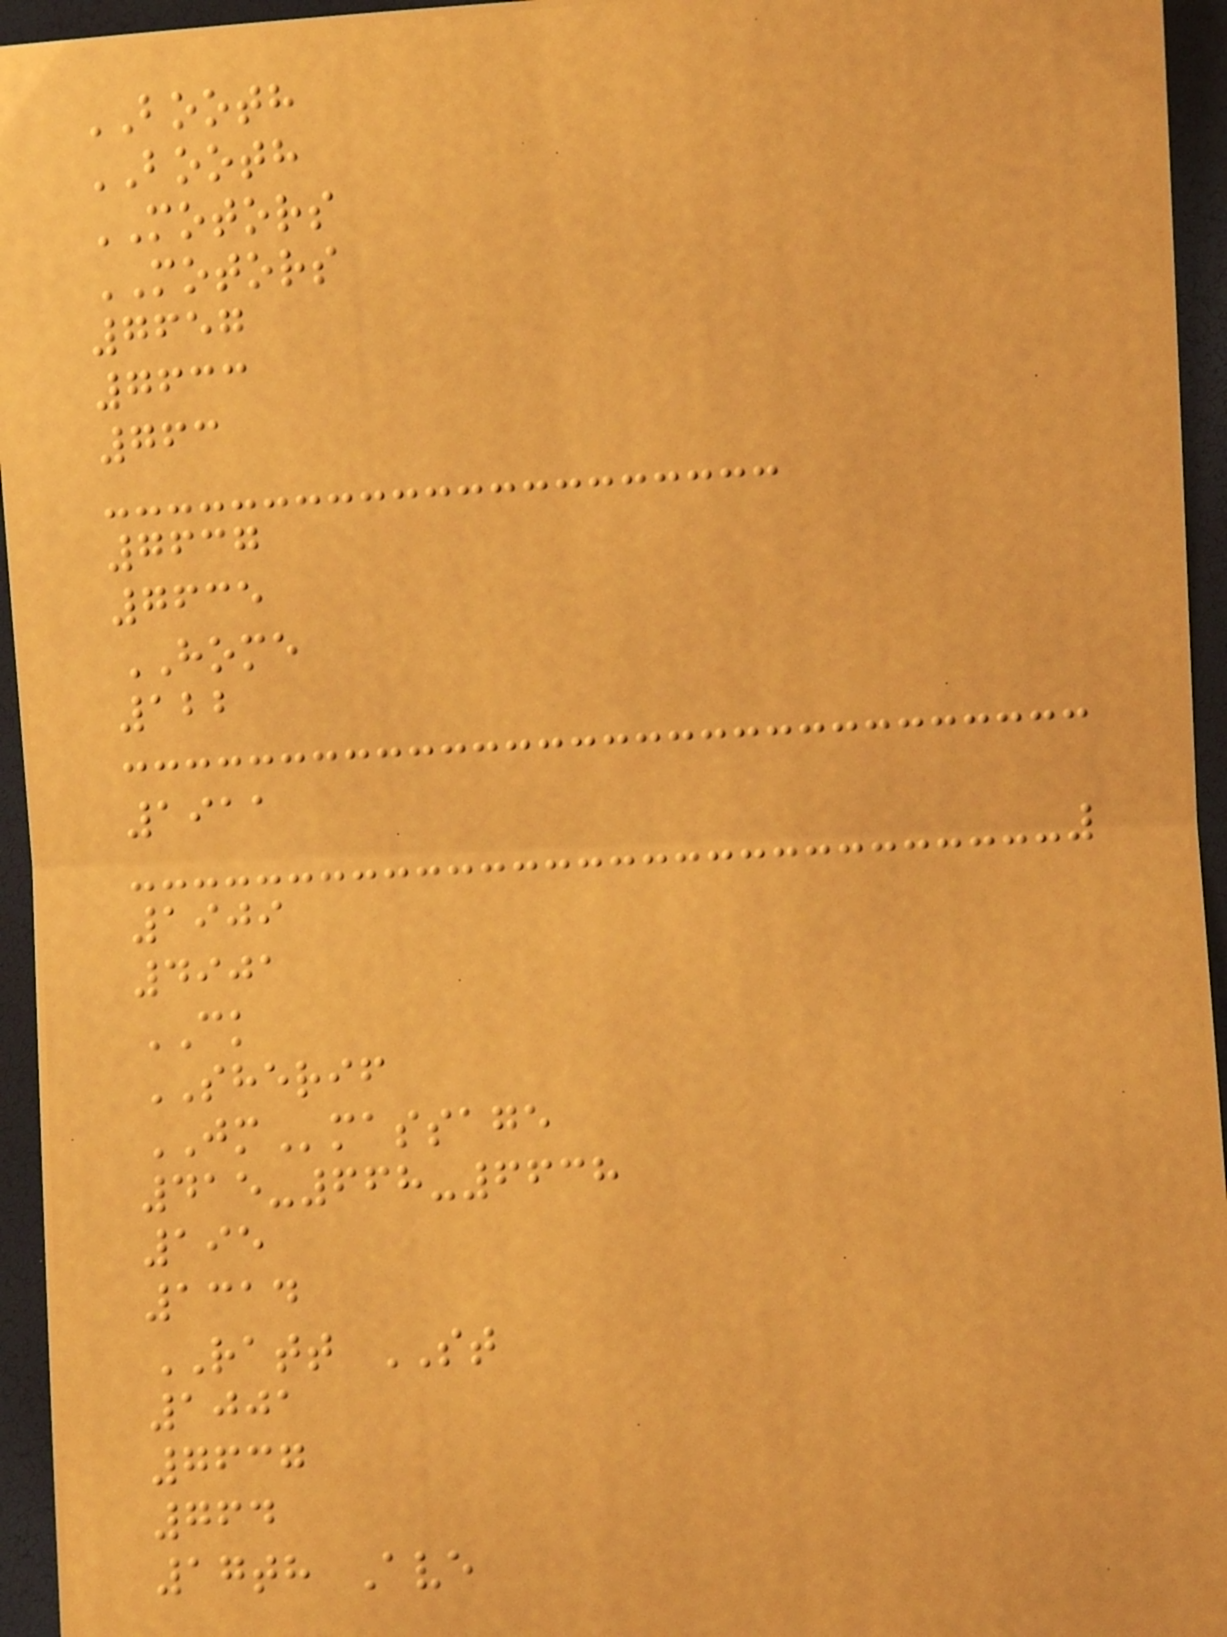BOOTH
BOOTH
MOTORS
MOTORS
7657
7633
763
7637
7635
HOME
122
1911
1909
4901
CK
SHERIF
JMmassage
415-668-6638
195
1314
RATT ST
1001
7637
764
17th Ave
